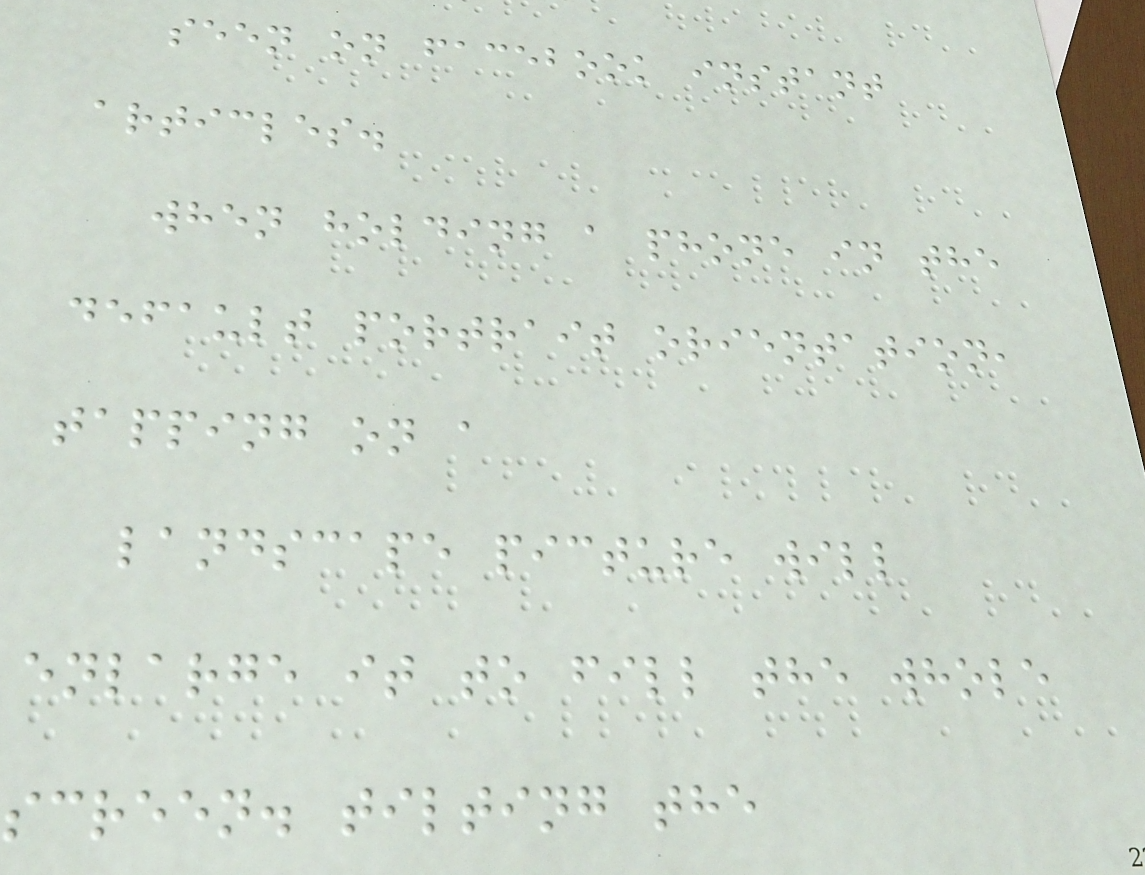seen on facebook instant
articles.
when holding a phone in the
default portrait orientation,
tapping on a
landscape picture will
enlarge it to fill the whole
screen. tilting the
